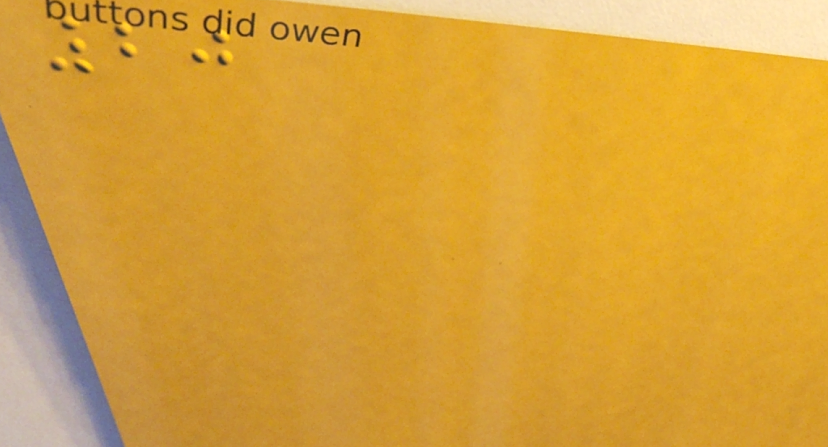20
